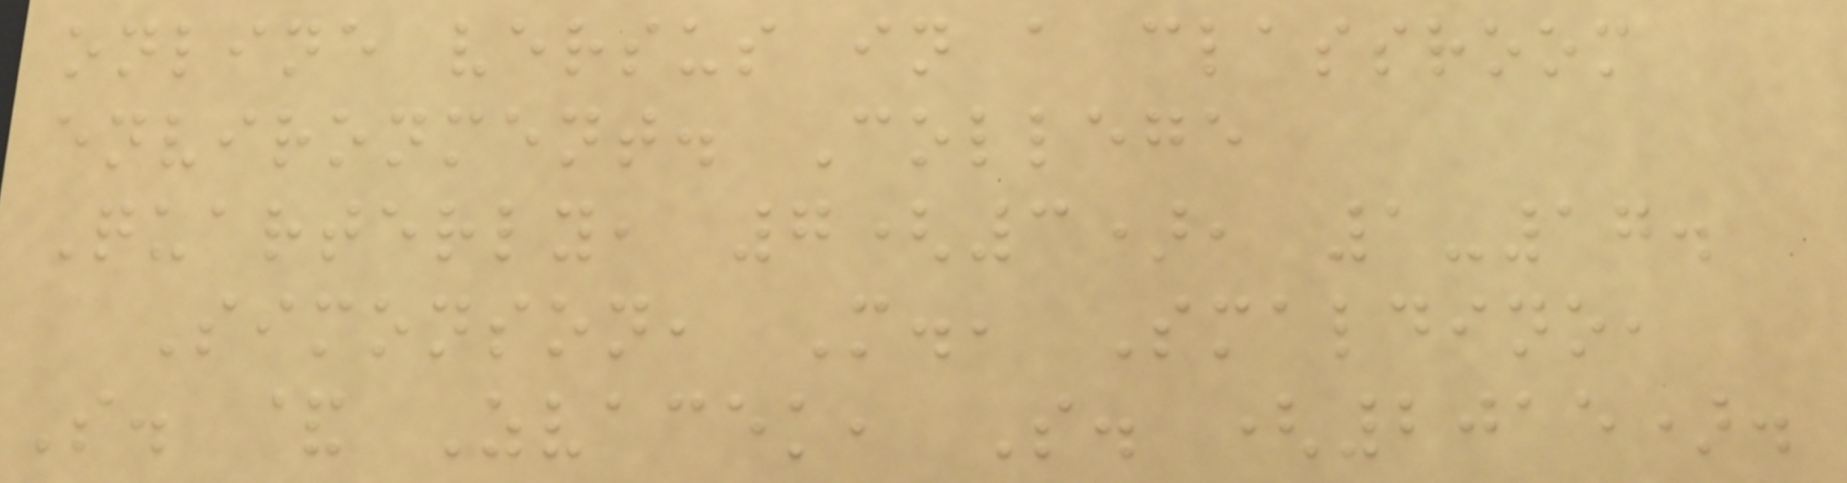online versus in a classroom
environment. College
Quarterly, 7(3), 1-17.
Simonson, M., Smaldino,
S. & Zvacek, S. (2015).
